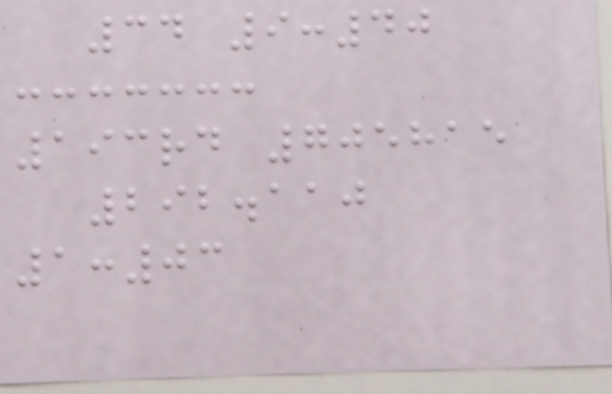34 9:40
193rd 705815
292.110
1:03
